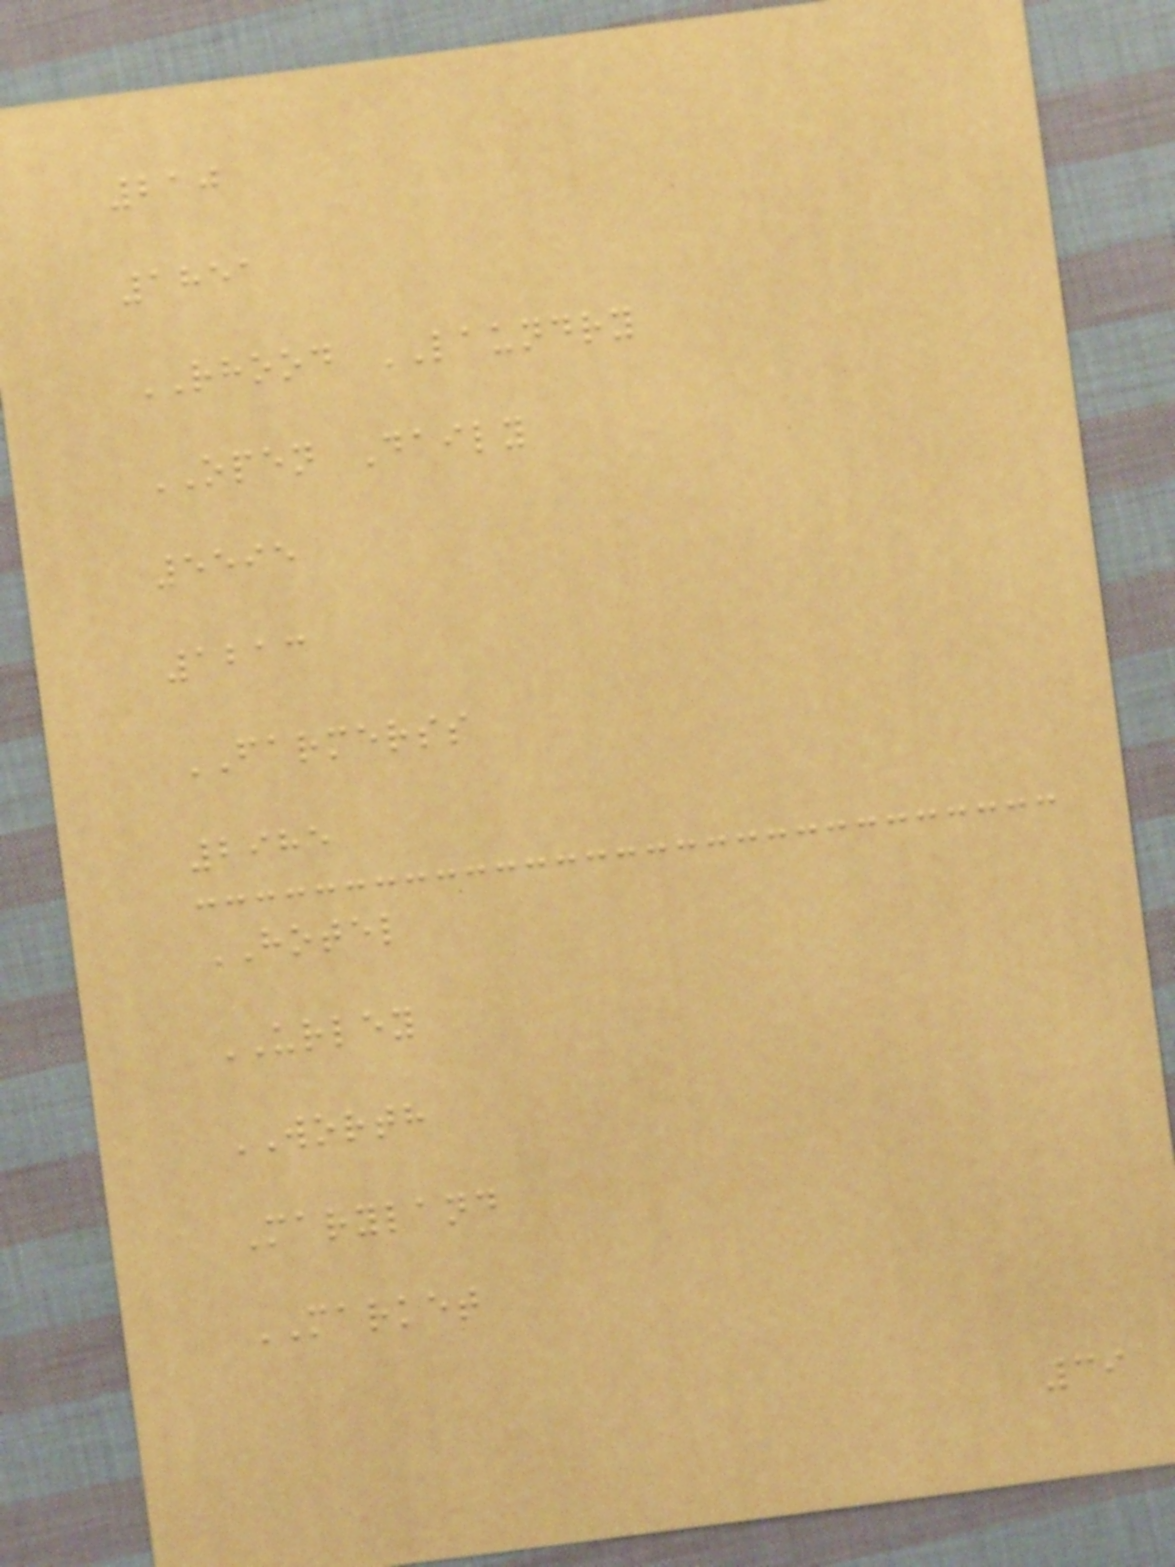210
1851
RHOOD LAUNDRY
OPEN Daily
5595
1213
FARMERSS
2985
HOTEL
URLEY
WORTH
Maryland
MARKET
39
